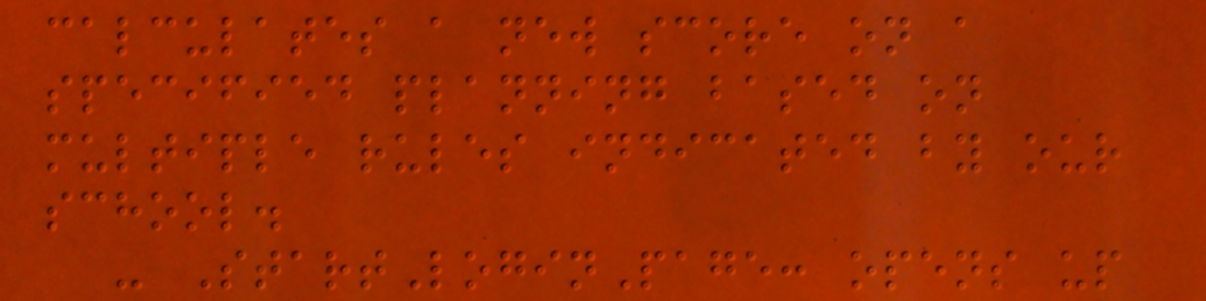calculates a new score on a
specified planning based on
multiple rules indicated by our
school.
- StartLoginPage: opens up
